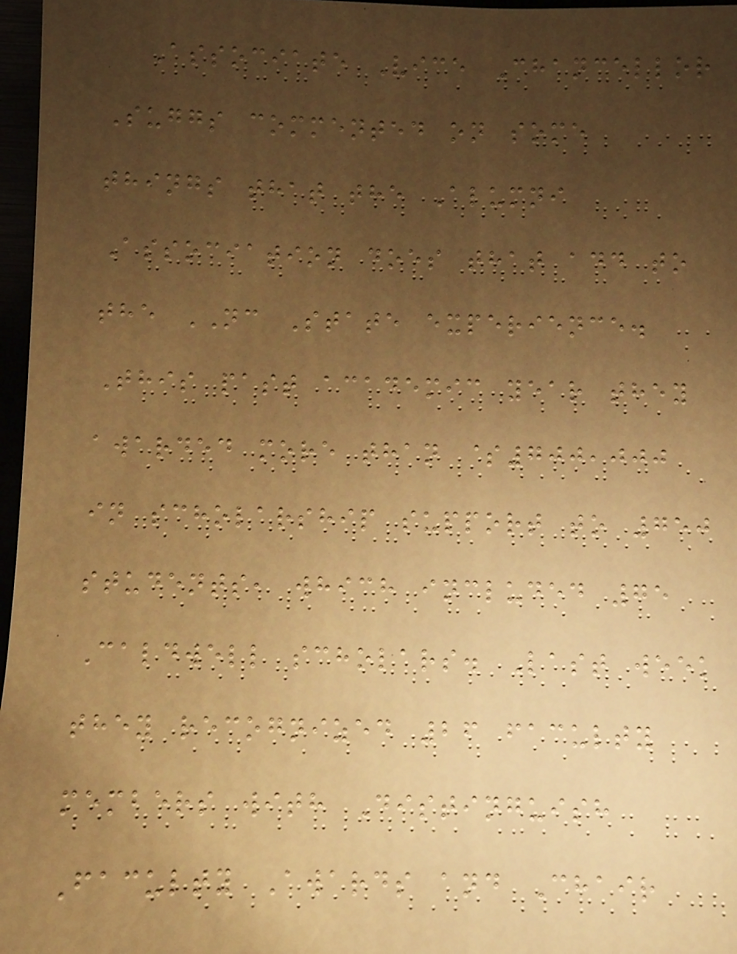Associate Vice Chancellor
Suggs commented on some
things that the Alumni
Association does that add to
the NC State experience.
This past academic year they
awarded more than $700,000
in scholarship support to 750
students, which included 75
Caldwell scholars. Last week
they recognized 26 faculty
members with Distinguish
Faculty Awards and Chair
